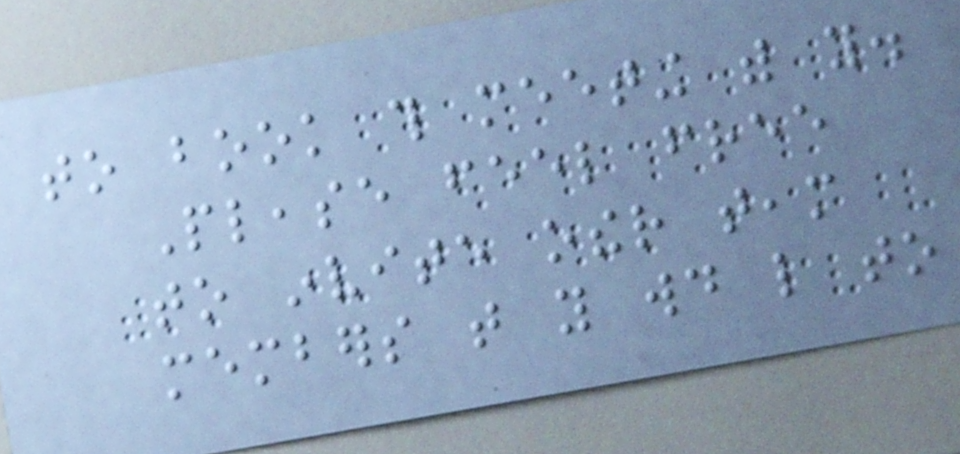to book this meeting with you.
Please feel free
to invite other team
members that you would like to
